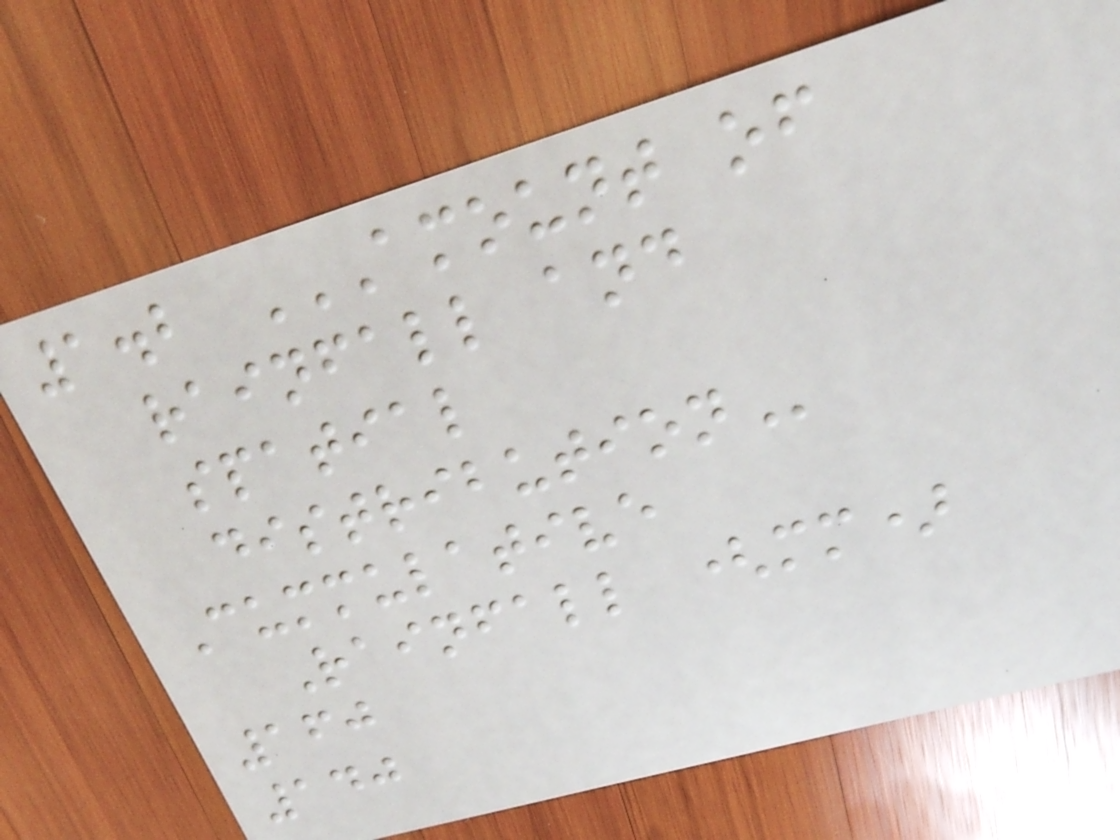1.2 AMOUNT OF
RAINFALL AND
SPATIAL
DISTRIBUTION
Cummulative
Rainfall (mm)
160
140
